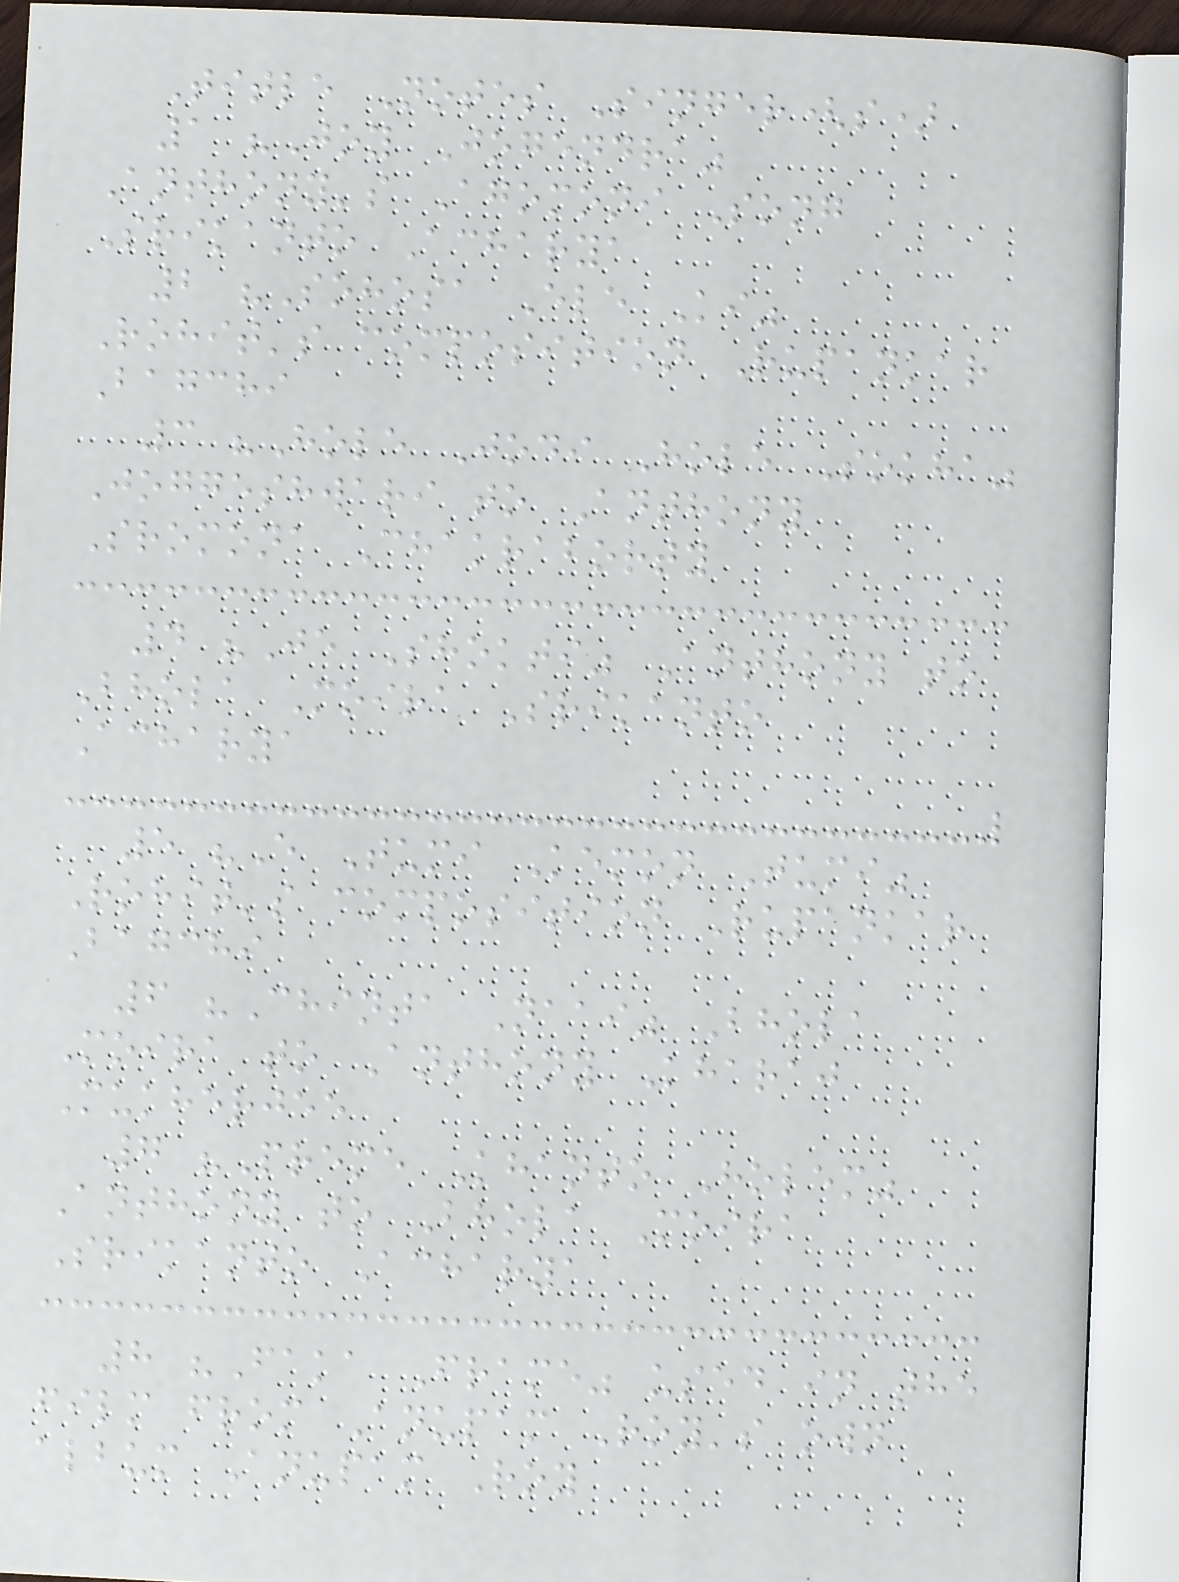Title Notes Singer(s)
1 "Joy Jogendra"
Anthony's Agomoni Song
Srikanto Acharya
2 "Sohosa Ele Ki"
Rohit's composition Rupankar
Bagchi
3 "Hole Jodi Hole Sokha"
Joggeshwari to Anthony
Sromona Chakraborty
4 "Je Shokti" Anthony to
Bhola Moira Srikanto
Acharya
5 "E Tumi Kemon Tumi"
Rohit's composition Rupankar
Bagchi
6 "Chinta Naai" Bhola
Moira to Anthony Kharaj
Mukherjee
7 "Preme Khanto Holem"
Anthony to Bhola Moira
Srikanto Acharya
8 "Faka Frame" used in the
film from Anupam Roy's own
album Anupam Roy
